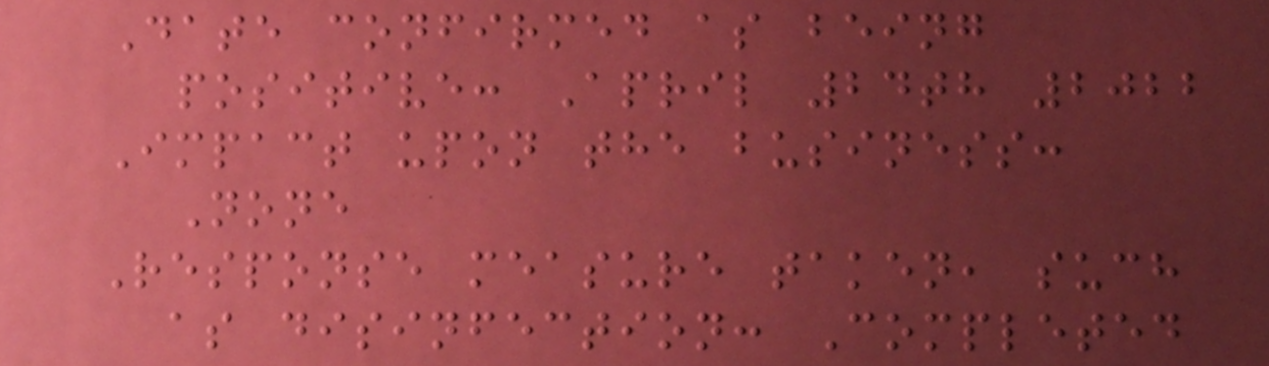Date confirmed as being
positive: April 24th 2022
Impact upon the business:
None
Response measure taken, such
as disinfection: Completed
